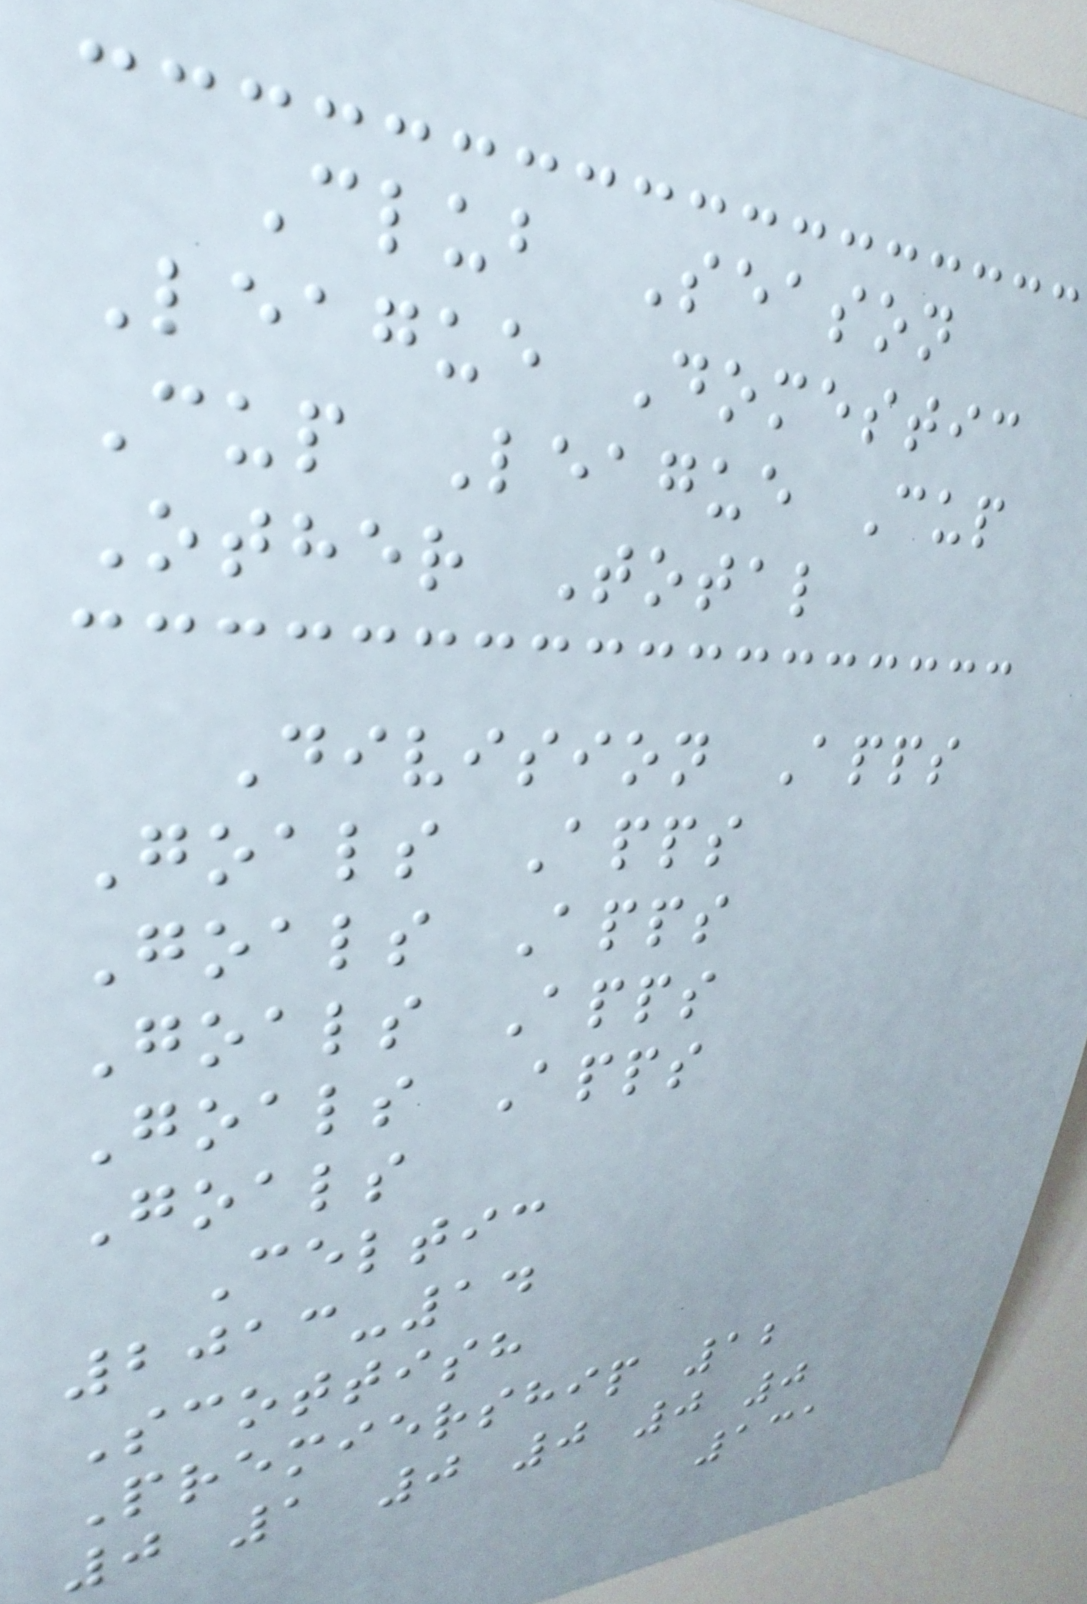Club Season
League Domestic
Cup League Cup
Other Total
Division Apps
Goals Apps
Goals Apps
Goals Apps
Goals Apps
Goals
Celtic
2013-14
Scottish
Premiership 12
0 1 0 0 0 0
131
